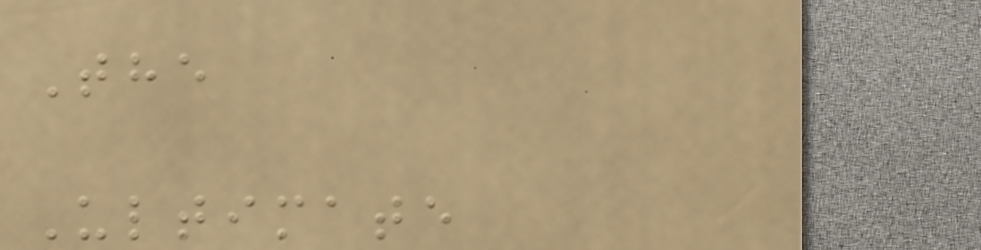The
Ultimate
